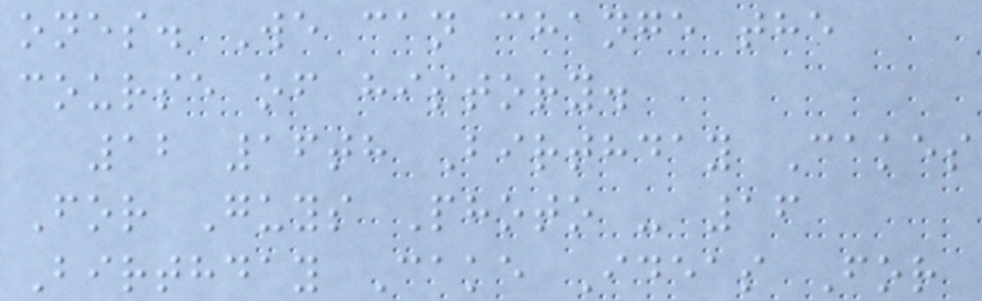ones. We can change the
course of history.
12 16th Birthday Cakes
For Guys Photo - 16
Birthday Cake Ideas For
